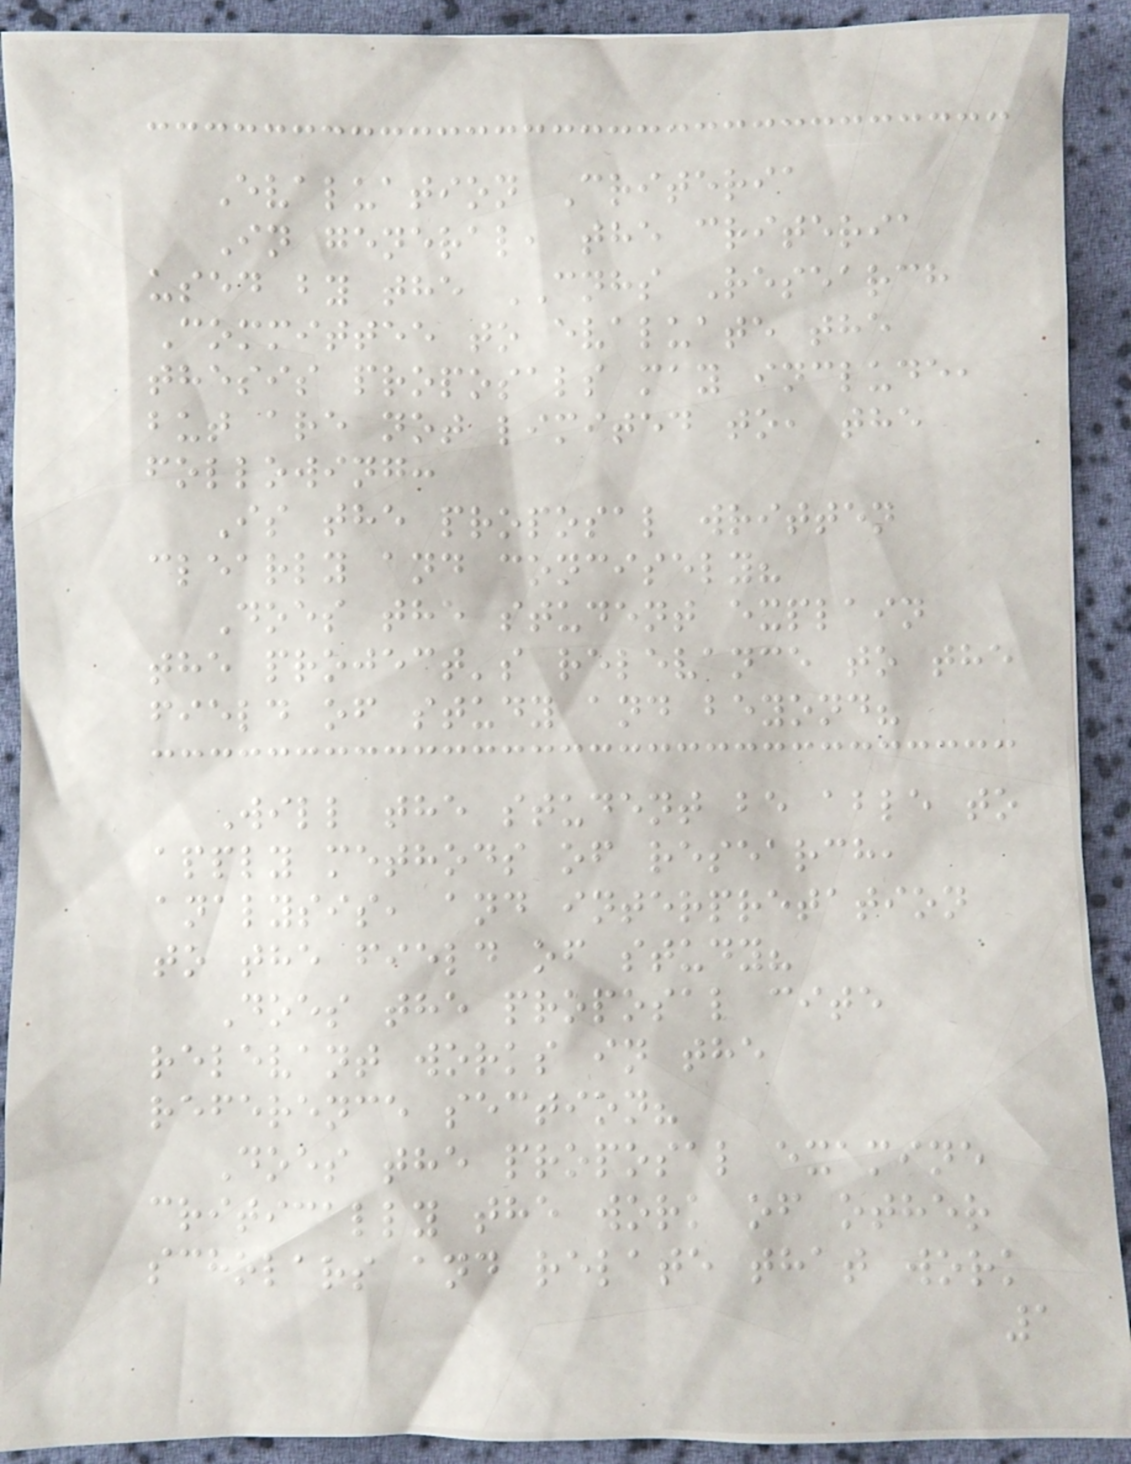Evaluation Criteria
In general, the criteria
used by the CNHS Research
Committee to evaluate the
thesis proposals may include,
but are not limited to, the
following:
Is the proposal written
clearly and concisely?
Does the student explain
the project's relevance to the
field of study and beyond?
Will the student be able to
apply methods of research,
analysis, and interpretation
to the field of study?
Does the proposal cite
relevant works in the
reference section?
Does the proposal examine
critically the work of other
scholars and relate that work
1
